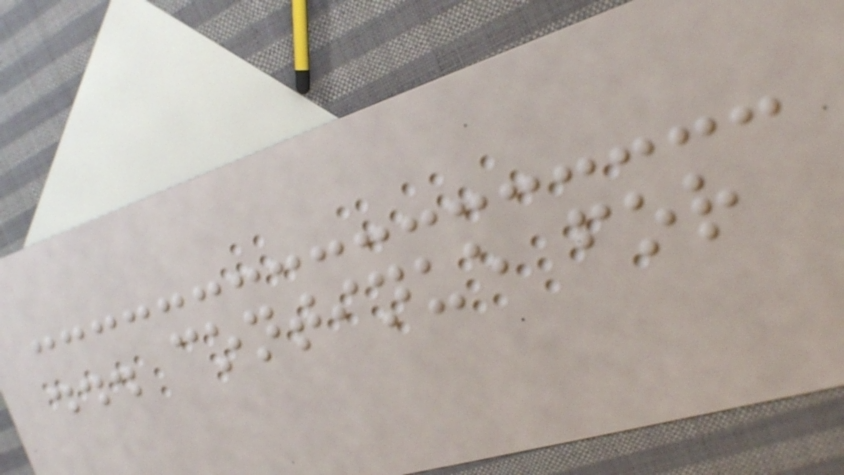... continue for
